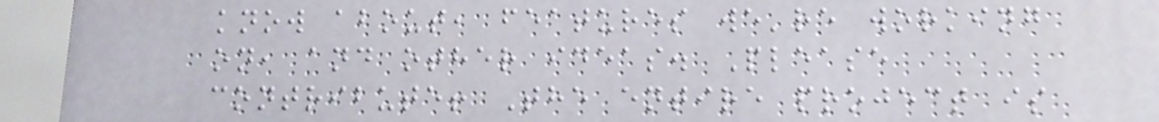know about, features we're working
on, and other ideas. Please
contribute! The entire project is
